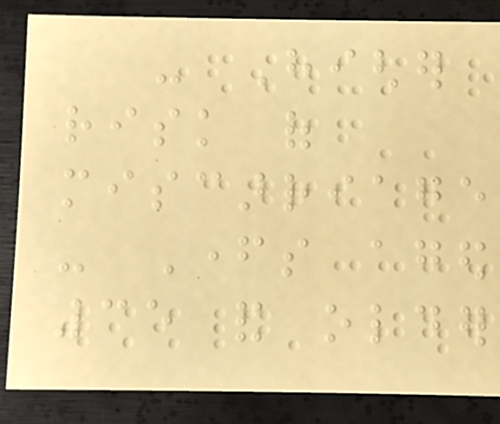- Higher
risk of
miscarriage
- Fathers aged
35 and older
